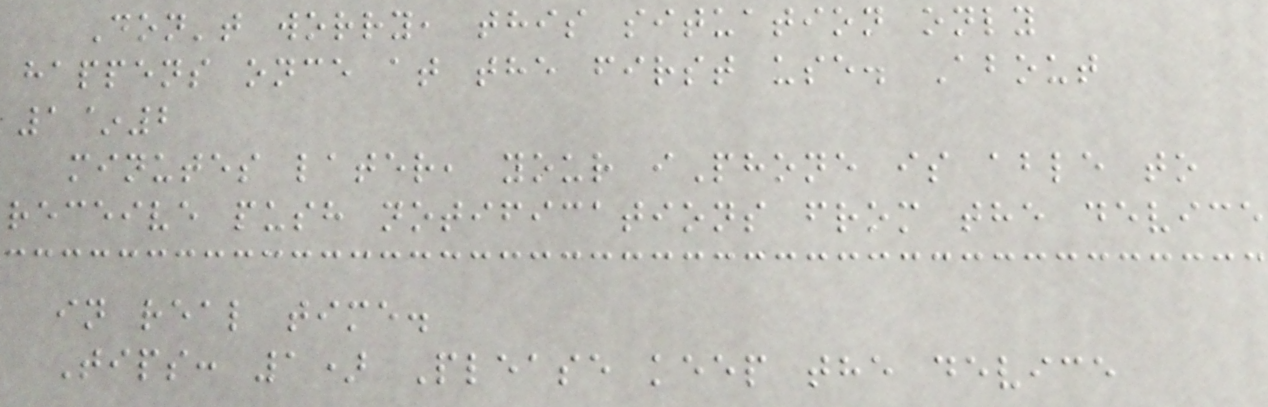Don't worry, this situation only
happens once at the first use. About
1~2
minutes later, your iPhone is able to
receive push notifications from the device
in real time.
Tips: 1) Please keep the device
